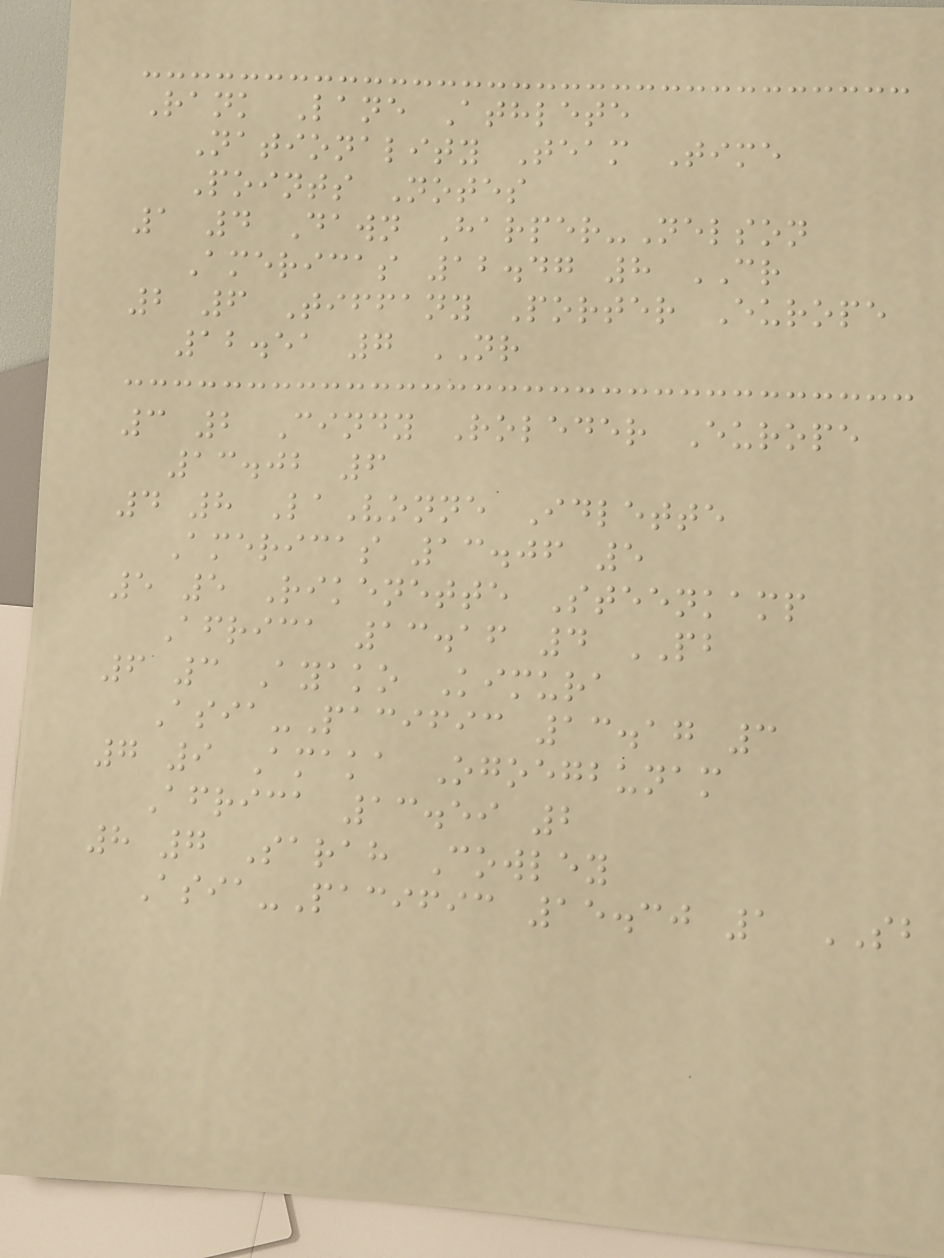Rank Lane Athlete
Nationality Team Time
Points Notes
1 4 Dawn Harper-Nelson
Americas 12.47 8 CR
2 6 Tiffany Porter Europe
12.51 7 NR
3 2 Cindy Roleder Europe
13.02 6
4 8 LaVonne Idlette
Americas 13.06 5
5 5 Rikenette Steenkamp
Africa 13.16 4 PB
6 3 Ayako Kimura
Asia-Pacific 13.17 3
7 9 Amaka Ogoegbunam
Africa 13.59 2
8 7 Sarah Cowley
Asia-Pacific 15.30 1 SB
